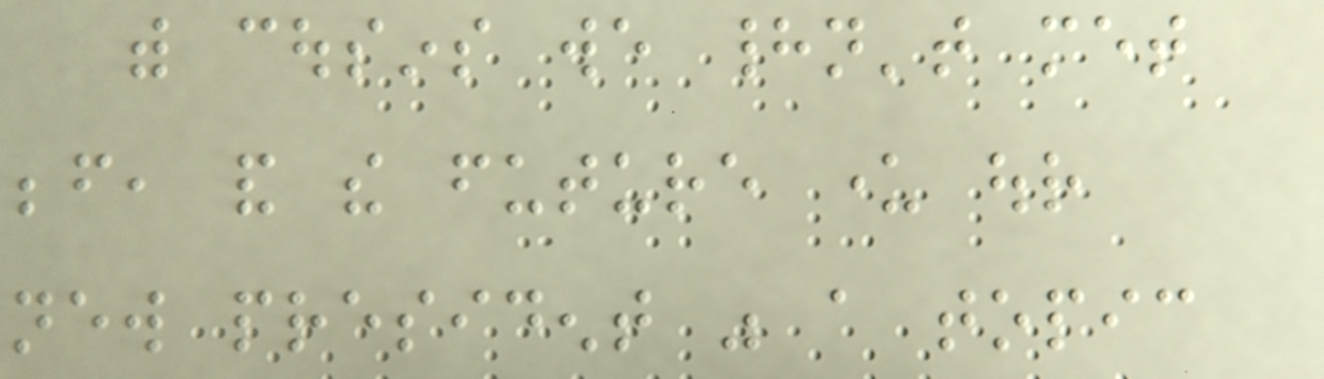with cousins we hadn't met
before, and the future under our
new president was a topic
